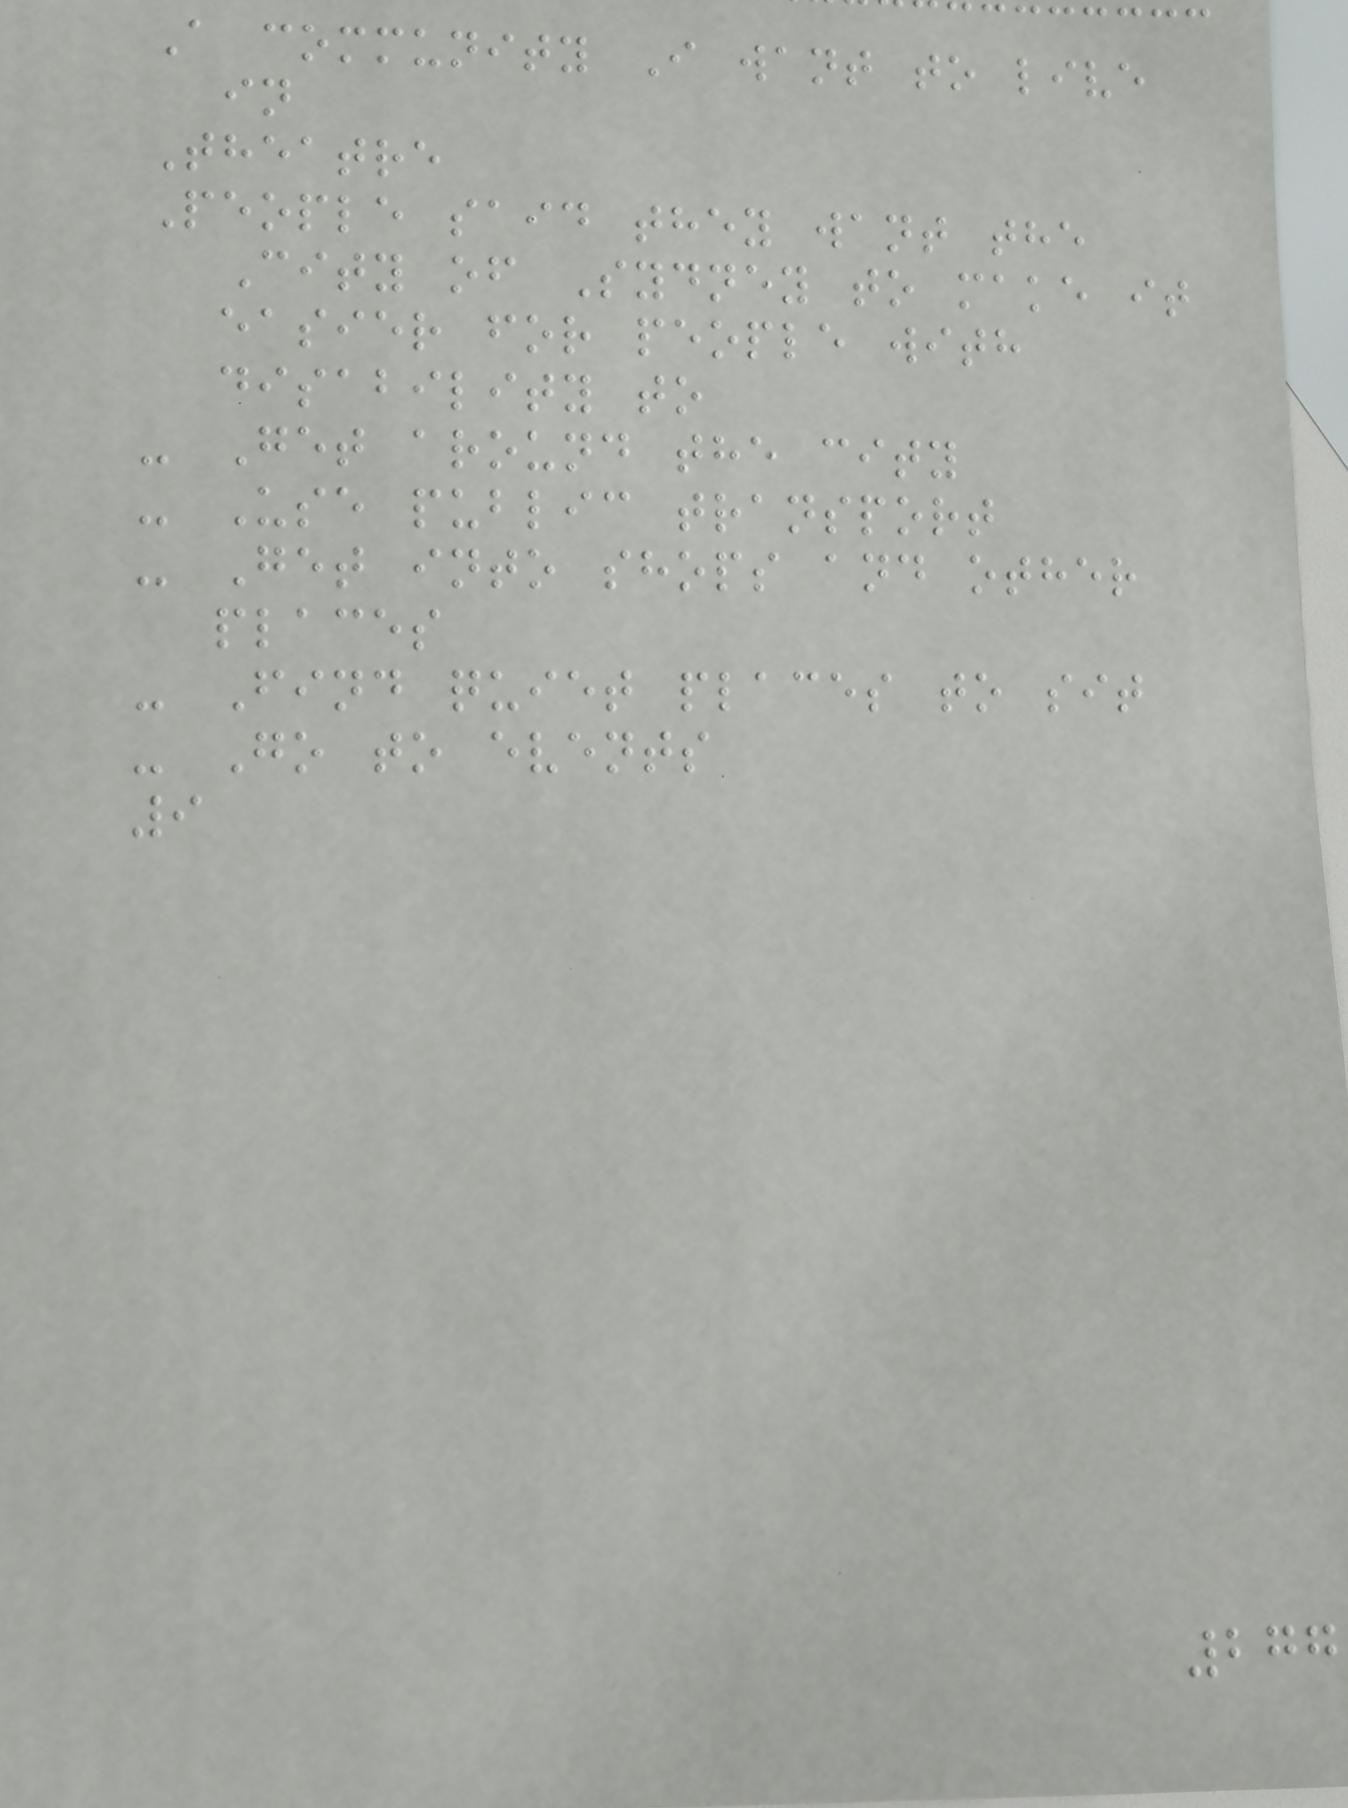A community I want to live
in
Theatre
People said they want the
City of Sydney to make it
easier for people with
disability to
- Get around the city
- Use public transport
- Get into shops and other
places
- Find quiet places to sit
- Go to events
9
277
